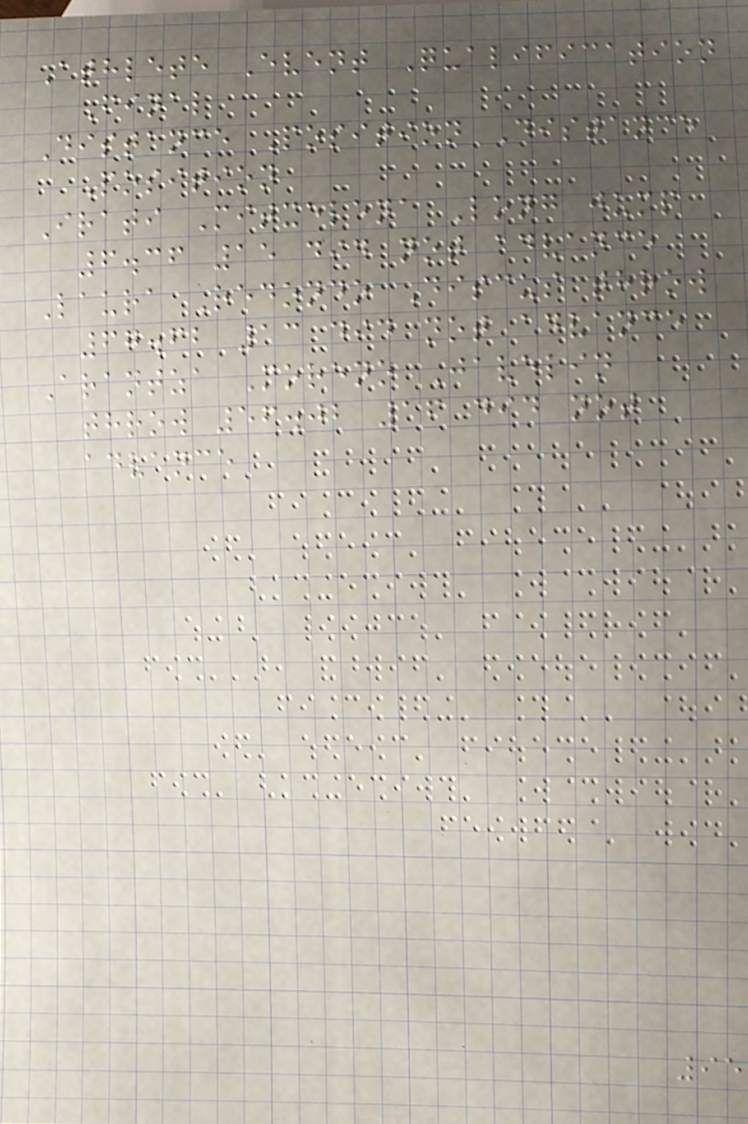Athlete Event Qualification
Final
Distance Position Distance
Position
Irati Mitxelena Long jump
6.36 15 did not advance
Laura Redondo Discus throw
67.62 13 did not advance
Arantza Moreno Javelin
throw 56.02 16 did not
advance
95
